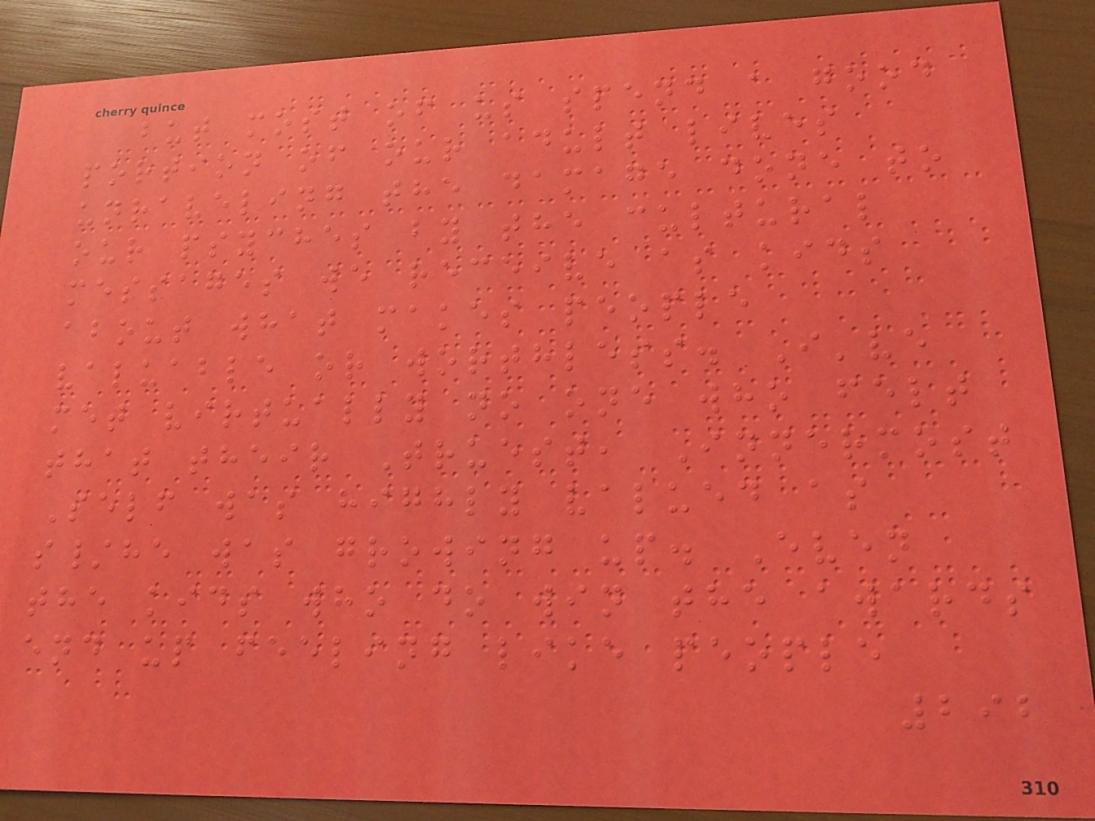but most of us spend a good
portion of our adult lives
unraveling the damage done to
our psyches by the cultural
messages we receive as kids
about what makes people
valuable or worthless. I've
met virtually no one who felt
that their Truest, Innermost
Self was highly valued as
s/he was growing up. Even
the kids who do win the awards
end up feeling like people
292
